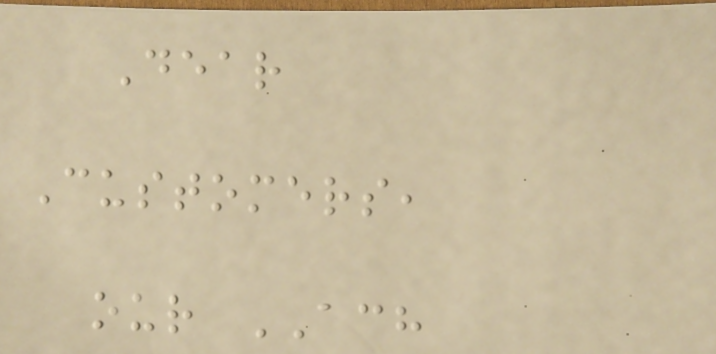Dear
Customers,
our ACH
